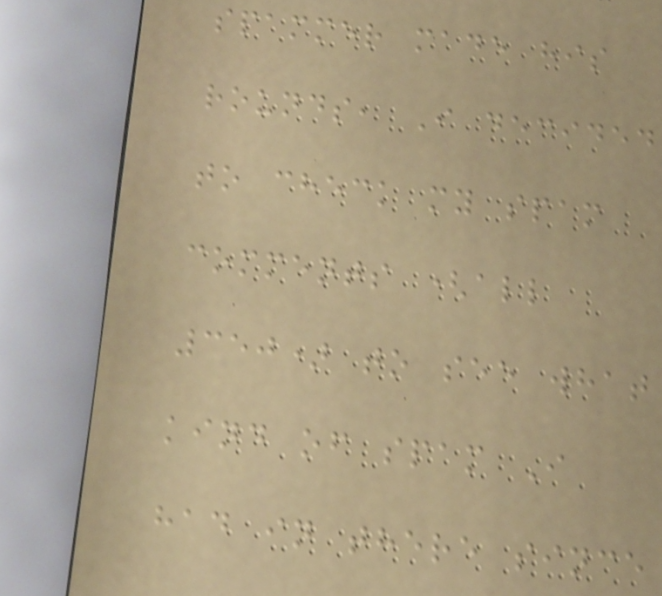spammer made his
rounds, I decided
to check my spam
comments (all
350) to see what
kind of spam I
had in there since
